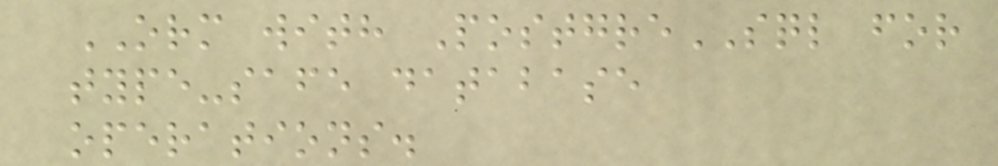ORM with PostgreSQL for
type-safe database
operations.
